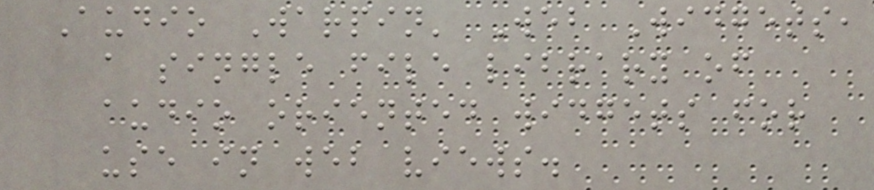Audio Warpin' Web Widgets,
a single file library of
audio oriented widgets for
use in web views.
